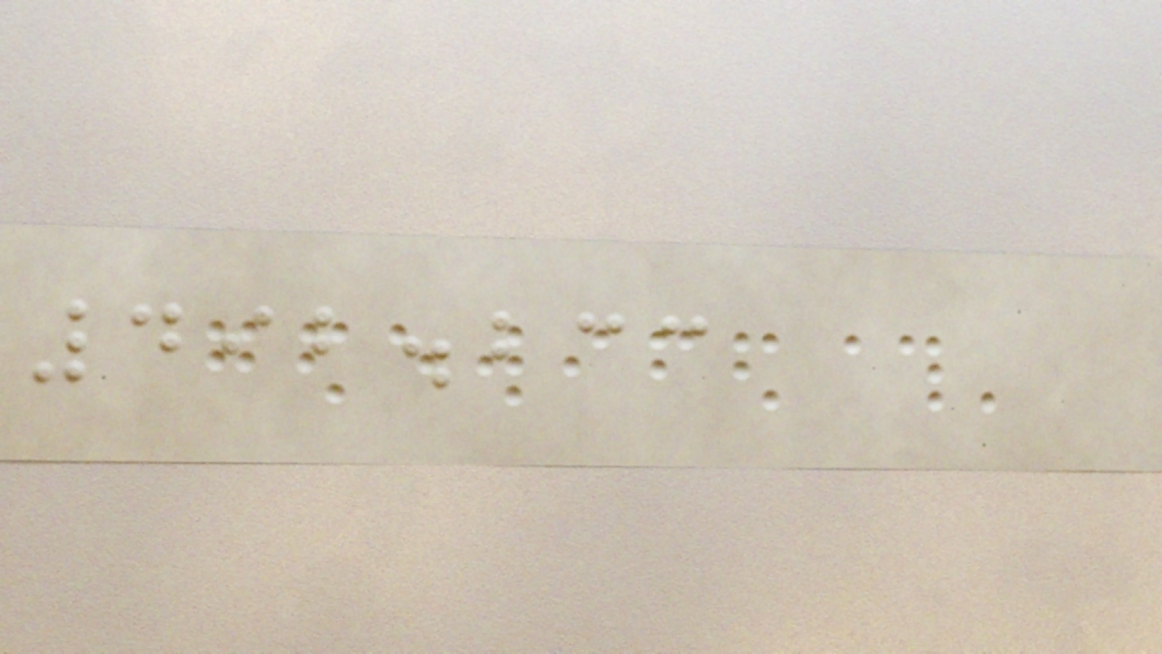492.233
